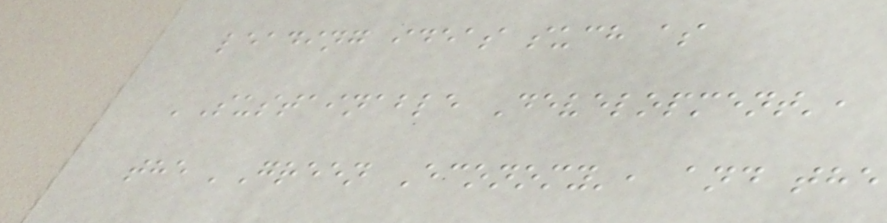leading ideas such as
'Sustainable Development',
the 'Green Economy', and the
